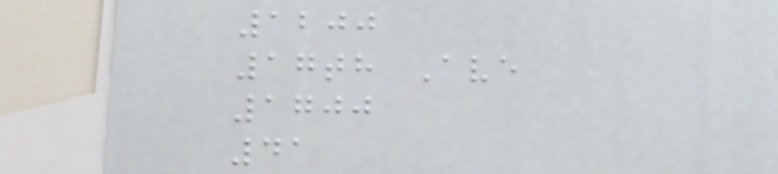1200
17th Ave
1700
41
